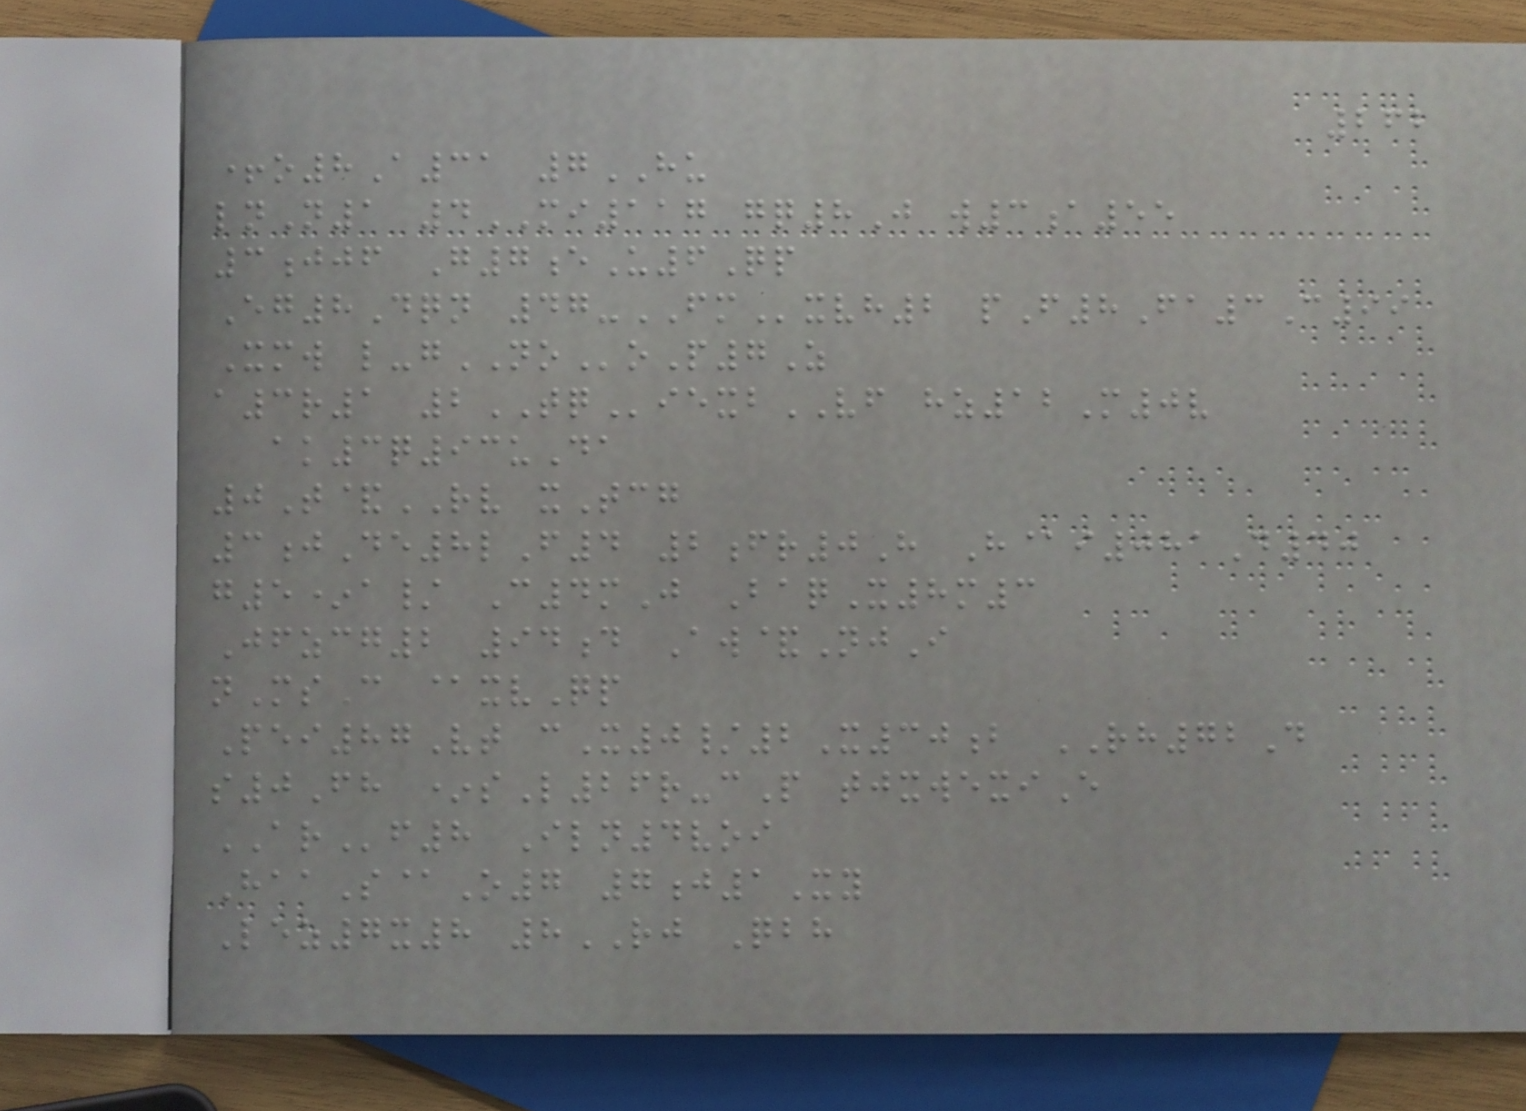262
+o8A31 7HU
lnN1 4MI117 gq8J w3a55
3jjf G7eU6Qp
Eg8Dqn 47-FMxvh2 pF8Fa3C99
Xmw l-gNOoP7Z
a3r1 2TQiexbVF hz12M0v
ak3q93uDa
0T&RV xTcg
3jDe8lF4 2fr0H H@i081D40
g5*a/ C4mJ BaqX8m3
Jfzcg2 94d Aw&NjI
nMsC @xvQp
Pei87Vt cX0/2X30b RH72D
s0Fh *sL26r-cP tjxwexiE
ARf8 Iln4voi
HaaS@O7 7j1Xy
Lez7x8 8RJ Qbh
